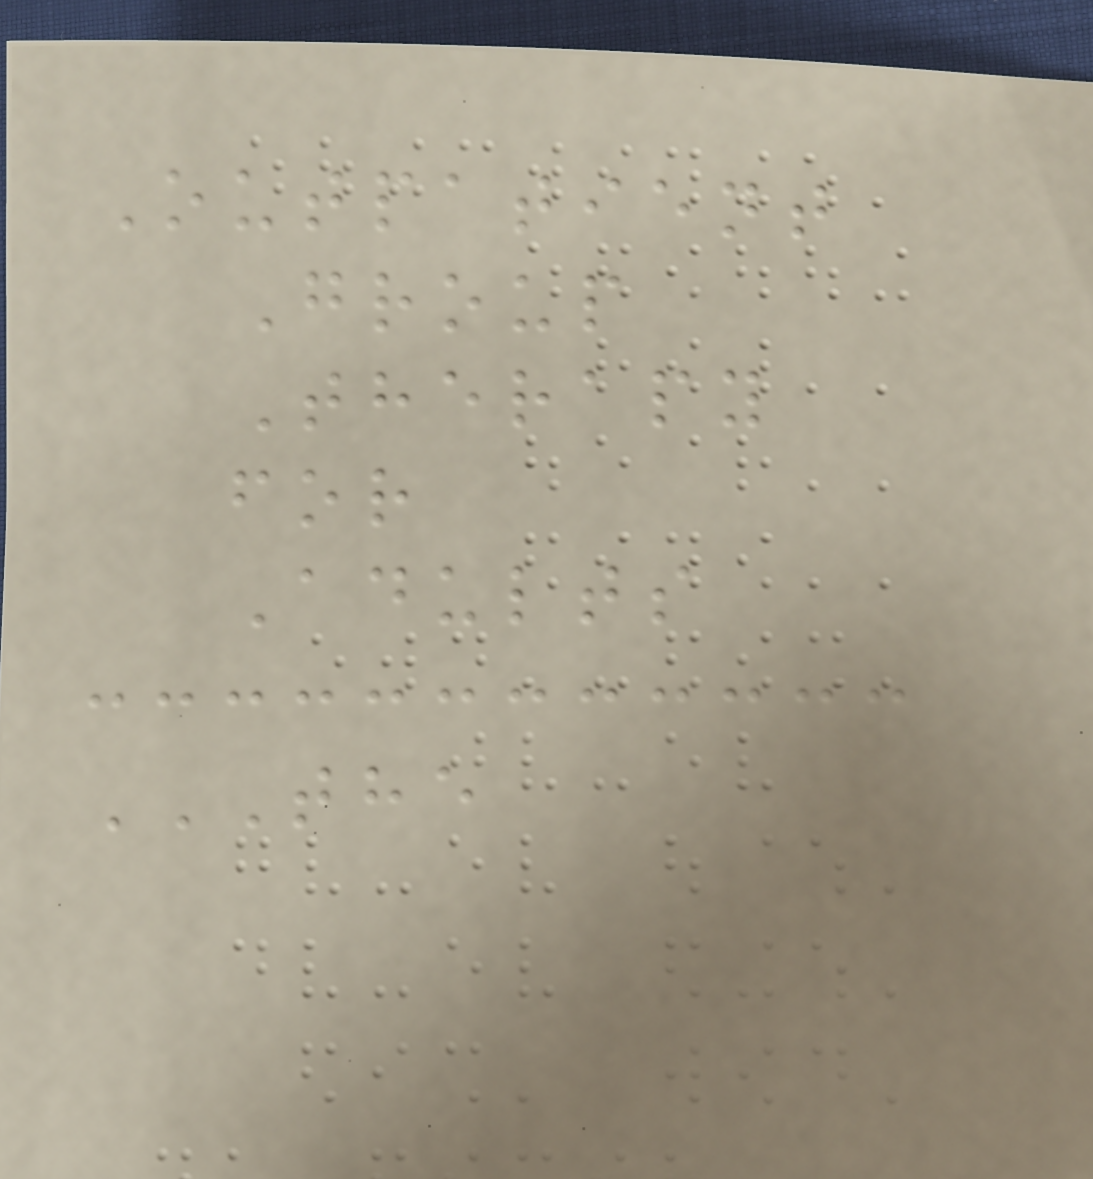Outpatient
Group
Therapy
for
Adults
THE
